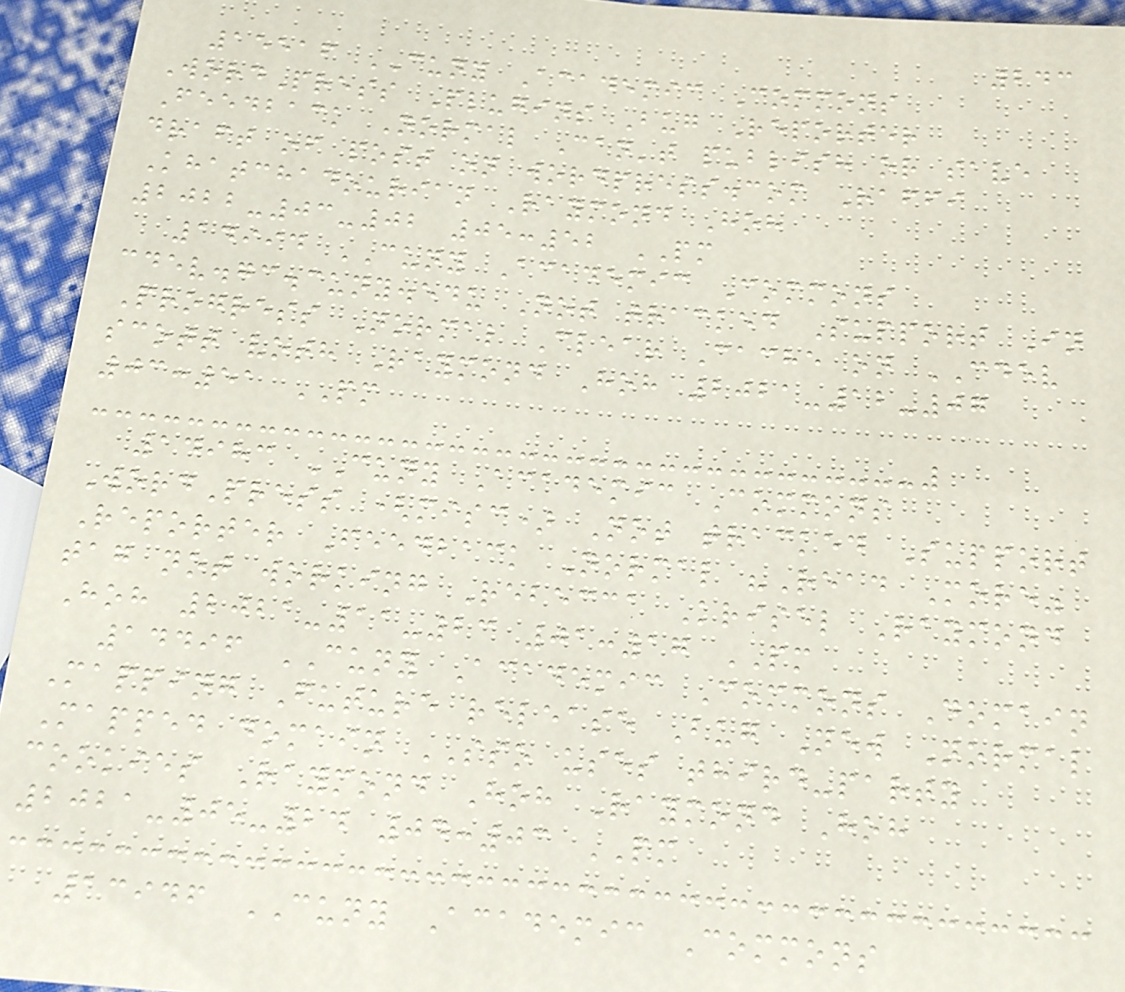243
15516 CUNY Academic Commons
WordPress Plugins Bug Reporter
Feedback Normal Can't publish or save
draft of post on wordpress.com Raffi
Khatchadourian Raymond Hoh
2022-03-02 05:52 PM
14994 CUNY Academic Commons
cdev.gc.cuny.edu Not tracked Support In
Progress Normal Clear Cache on CDEV
scott voth Raymond Hoh 2021-12-07
03:51 PM
14983 CUNY Academic Commons
WordPress (misc) Not tracked Support
Reporter Feedback Normal "Read More"
tag not working Rebecca Krisel Raymond
Hoh 2021-11-23 01:17 PM
14496 CUNY Academic Commons Domain
Mapping Future release Bug New Normal
Mapped domain SSO uses third-party
cookies Raymond Hoh Raymond Hoh
2021-05-24 04:03 PM
13946 CUNY Academic Commons
